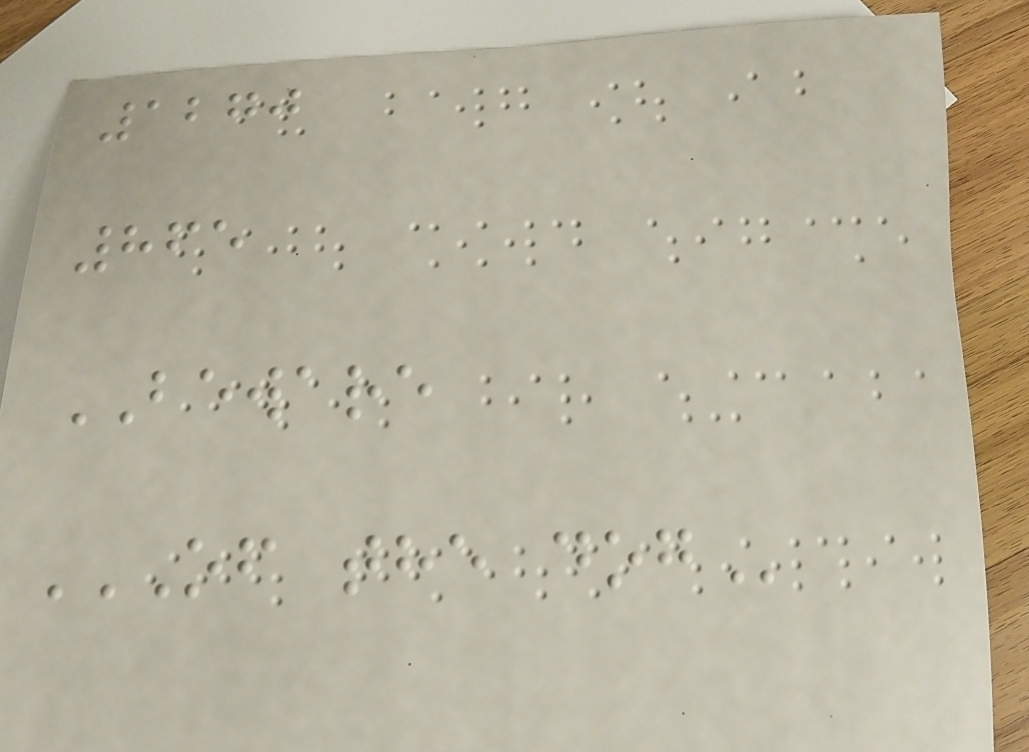1270
865
BEWARE
OF THE DOG
